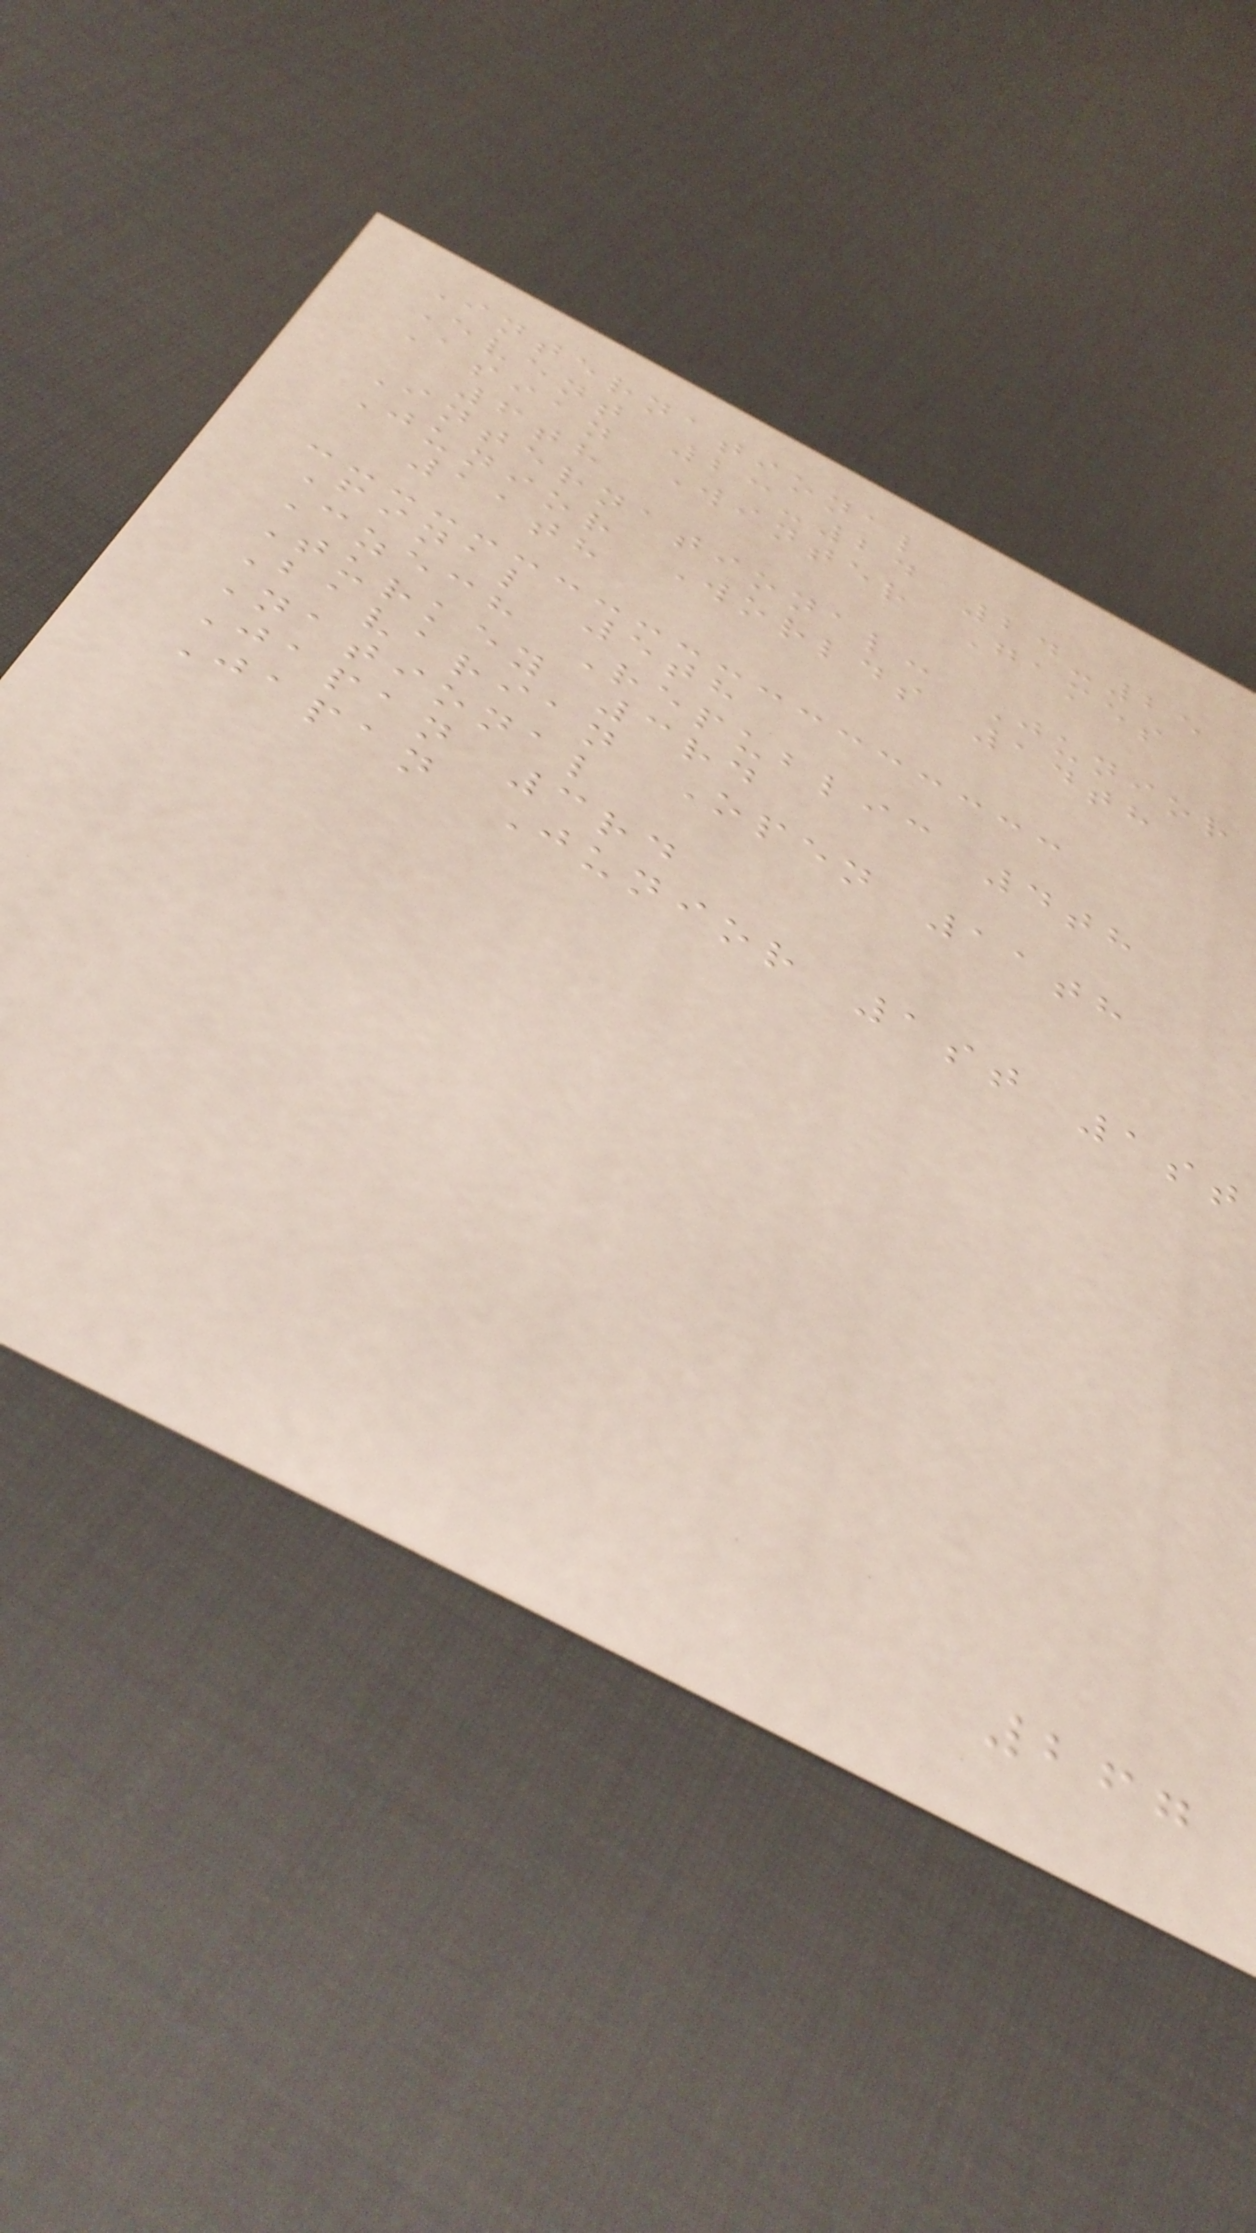International
Event 23-24 24-25
Asian Winter Games
6th
International: Junior
Junior Worlds 14th
11th
Final 5th
Czech Republic 4th
Turkey 3rd
Bavarian Open 11th
National
Japan 3rd
Japan Junior 1st 1st
267
